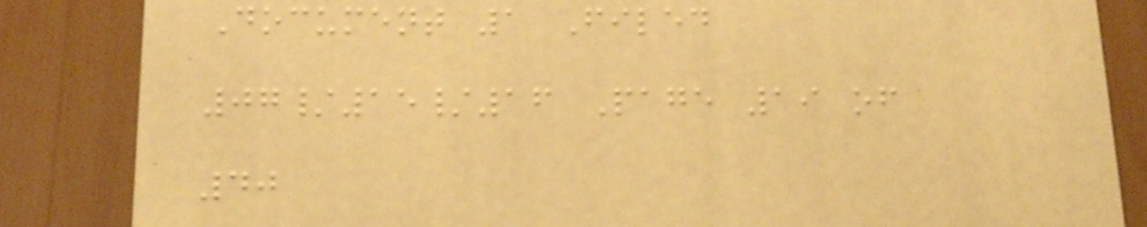Document 1 Filed
07/15/16 Page 19 of
40
